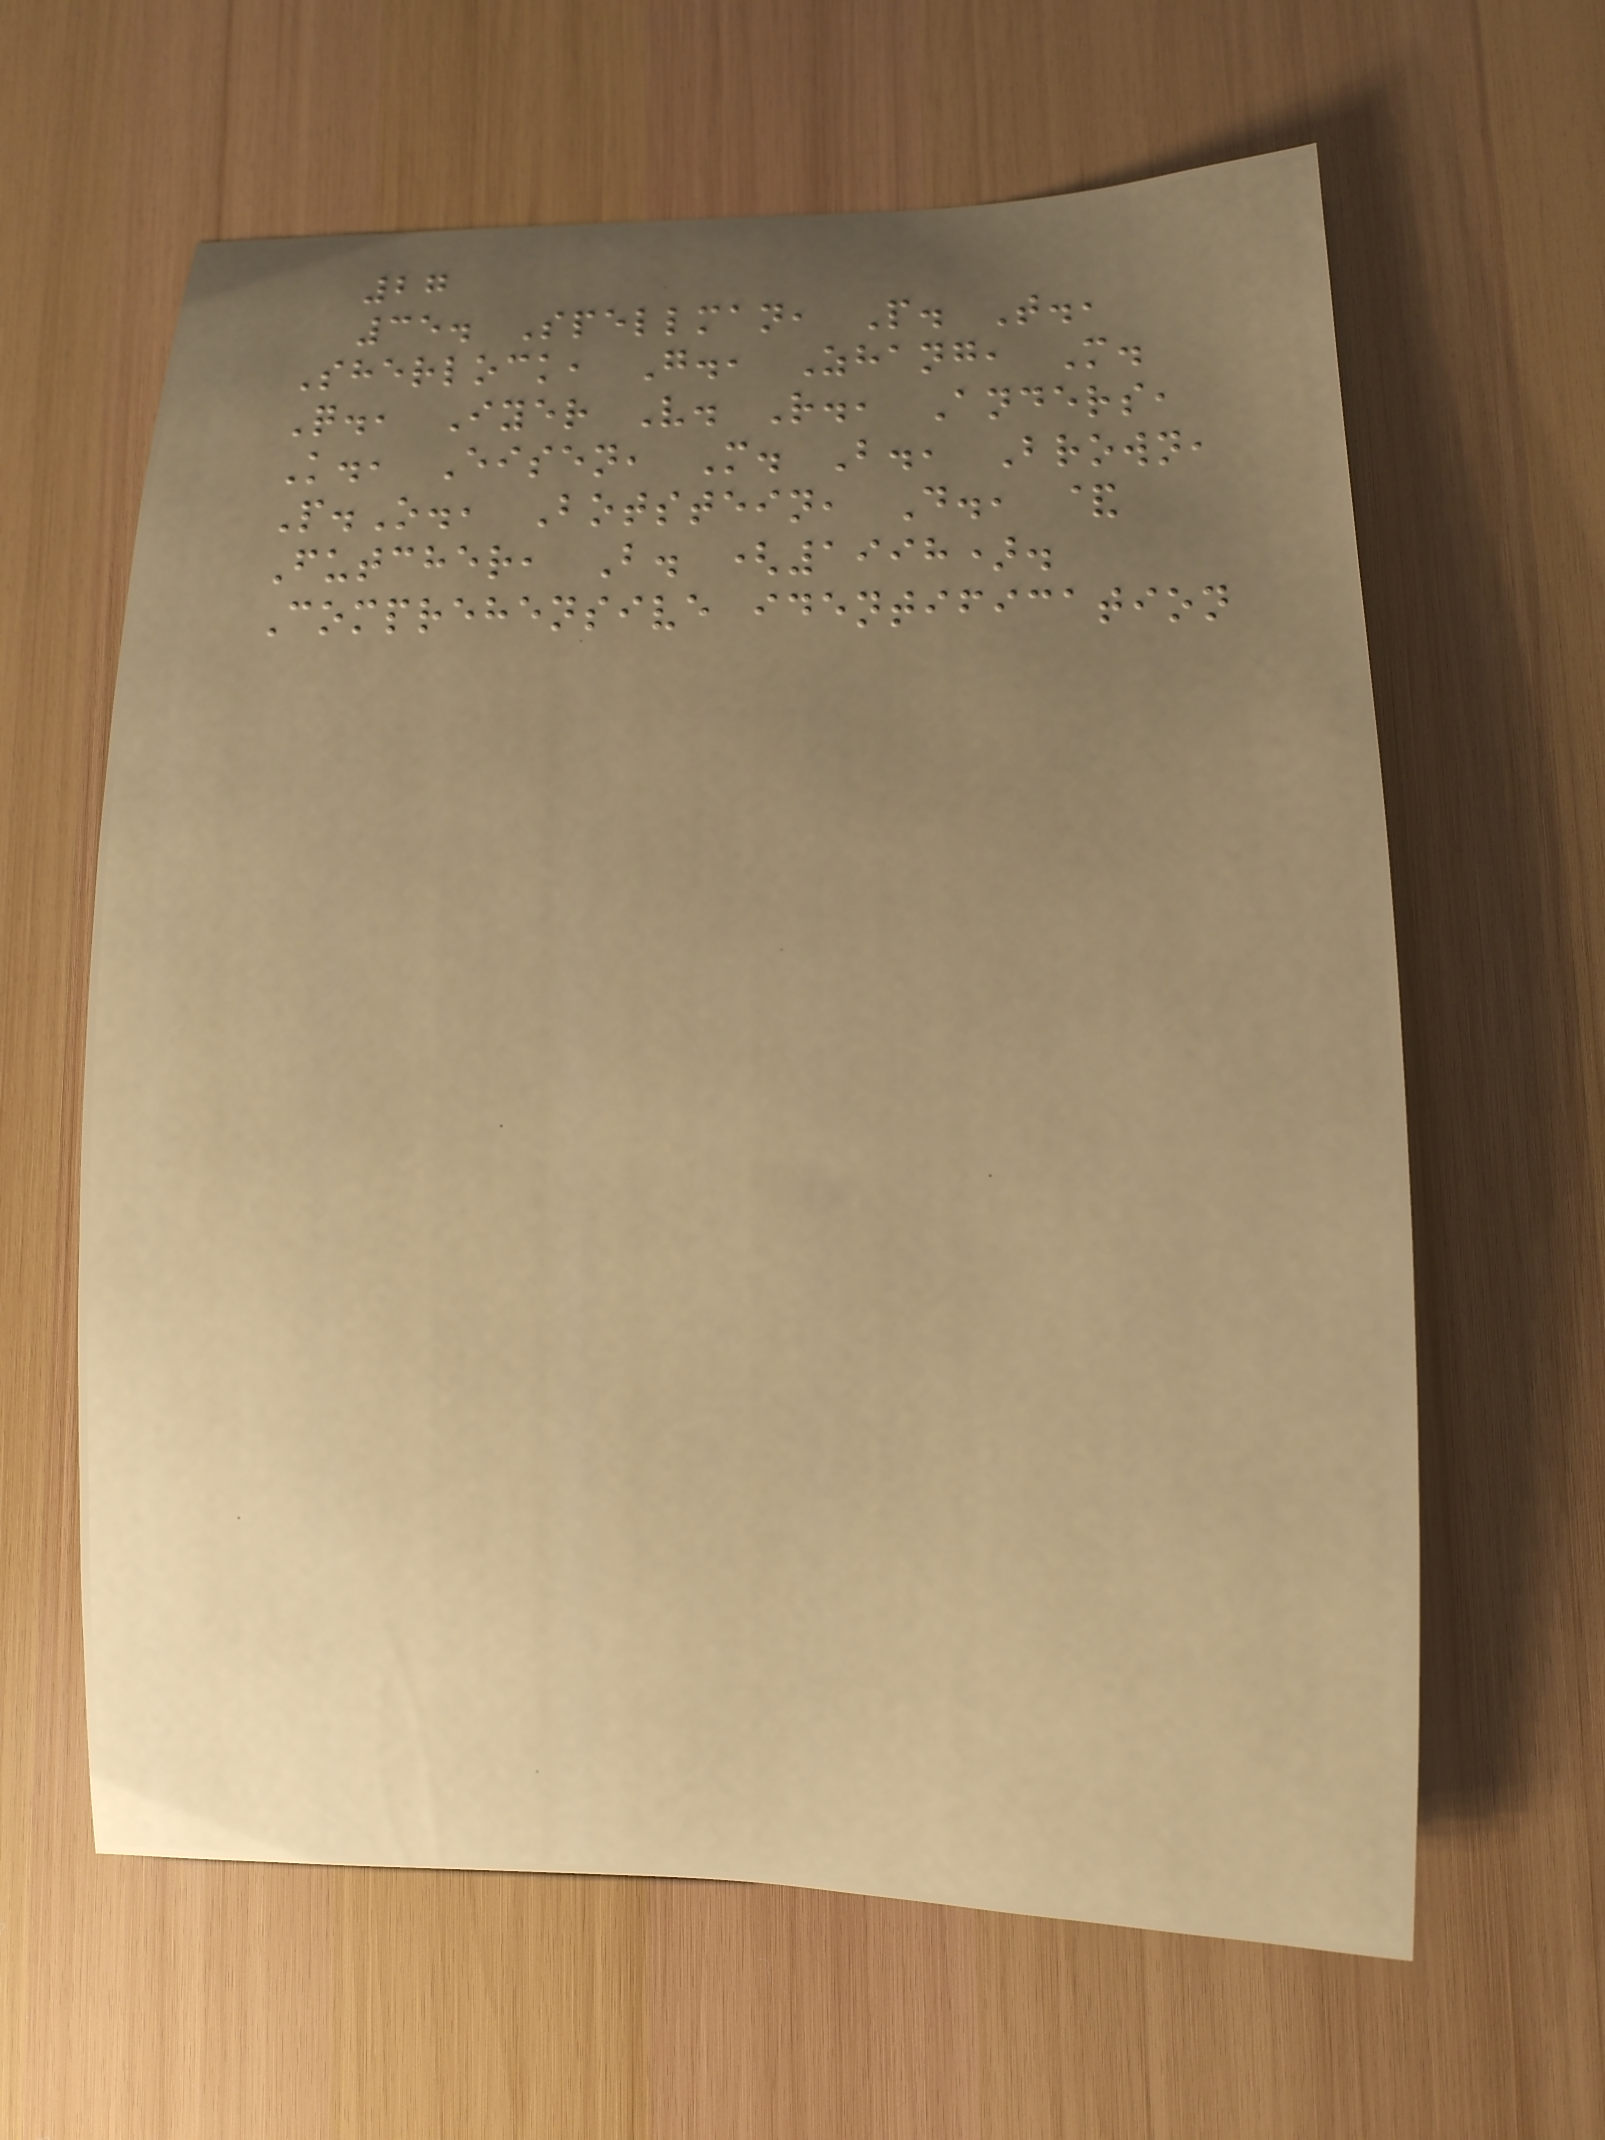27
35. Spellman, P. T.,
Sherlock, G., Zhang, M.
Q., Iyer V. R., Anders,
K., Eisen, M. B., Brown,
P.O., Botstein, D., &
Futcher, B. (1998).
Comprehensive identification
